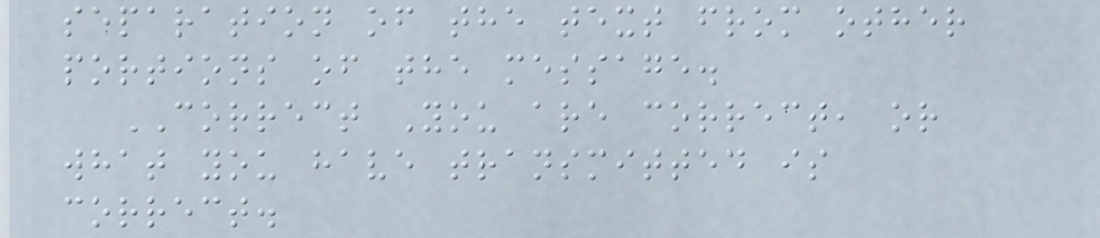separation of the text from other
portions of the message.
CORRECT You are correct, or
what you have transmitted is
correct.
